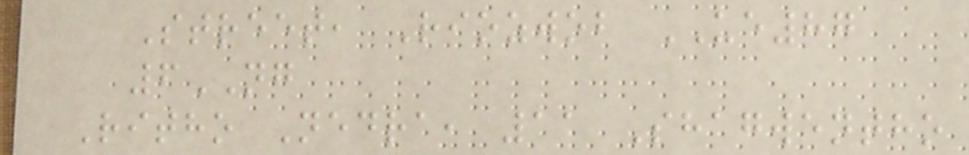Street, Riozwob UE87
6NG
Ritho Nedra, 11 Shagwentho
